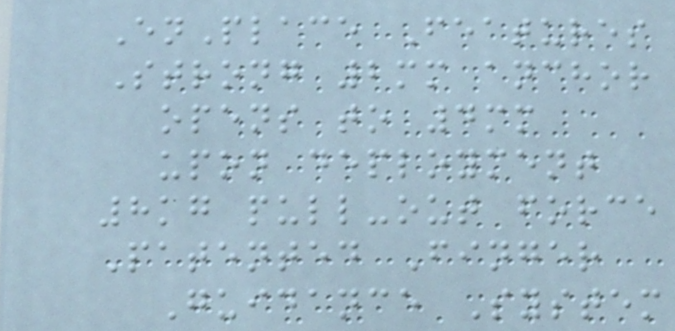EnPlace Features
Strong 2mm anchor
opens to 4mm
upon deployment
8kg pull-out force
Patented Finger
Guidance System
